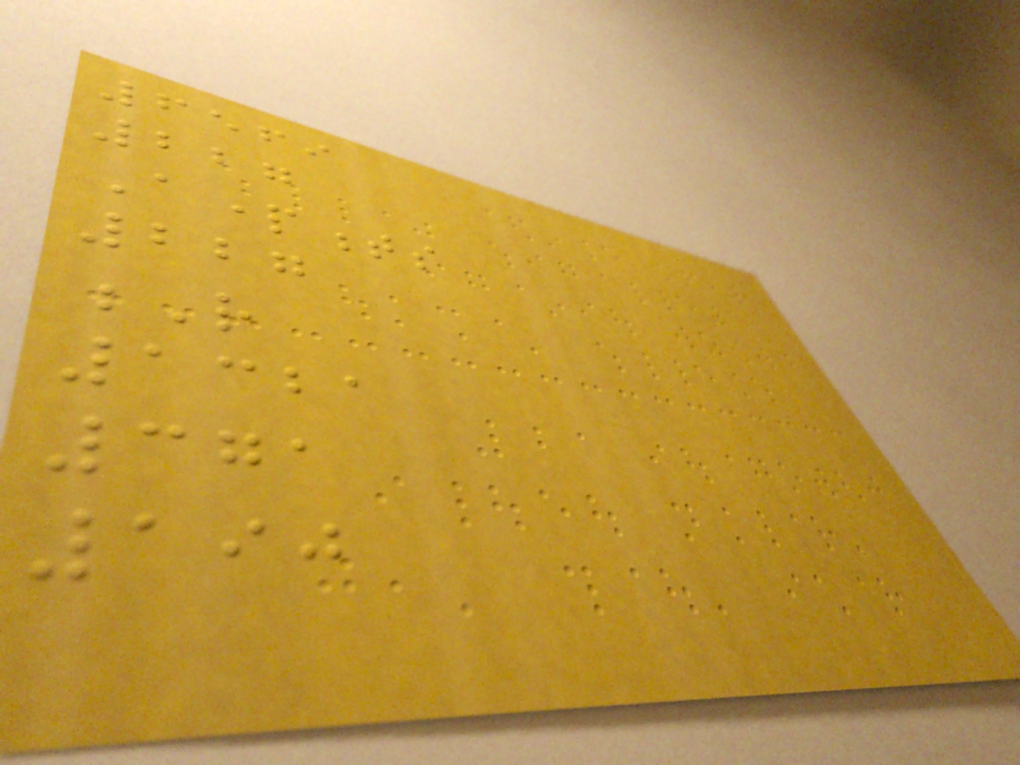6569
227
Apartments
227
R
1321
371
190
